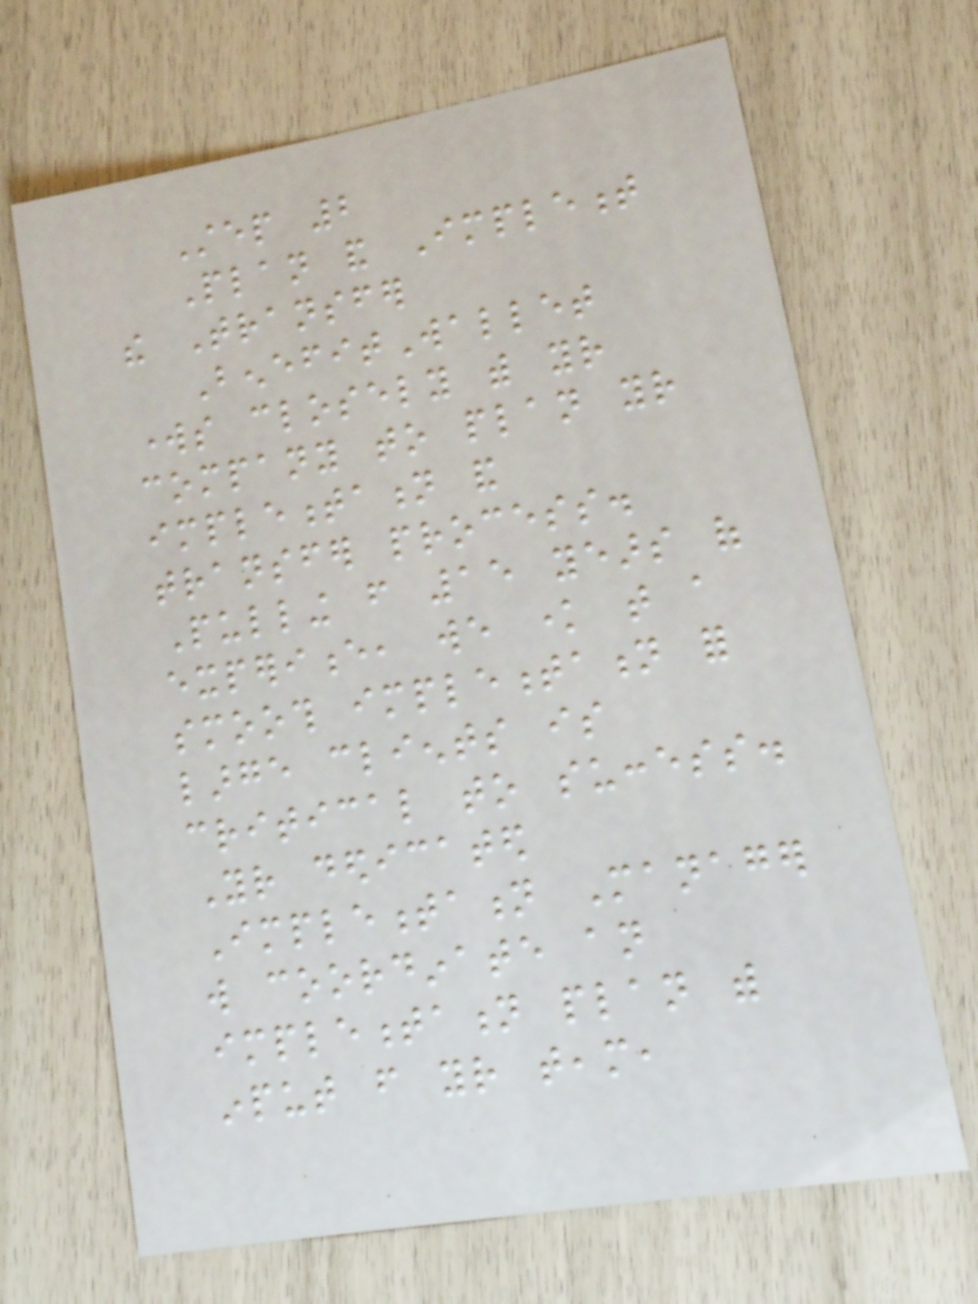Step 2
Plan and Implement
the Transfer
BenefitWallet
works closely with your
company to plan your
implementation and
transfer process.
Pulling from 15 years of
experience, we know that a
smooth implementation for
large clients is
critical to success.
Your dedicated
Implementation Manager
will coordinate an
implementation plan with
input from your team,
